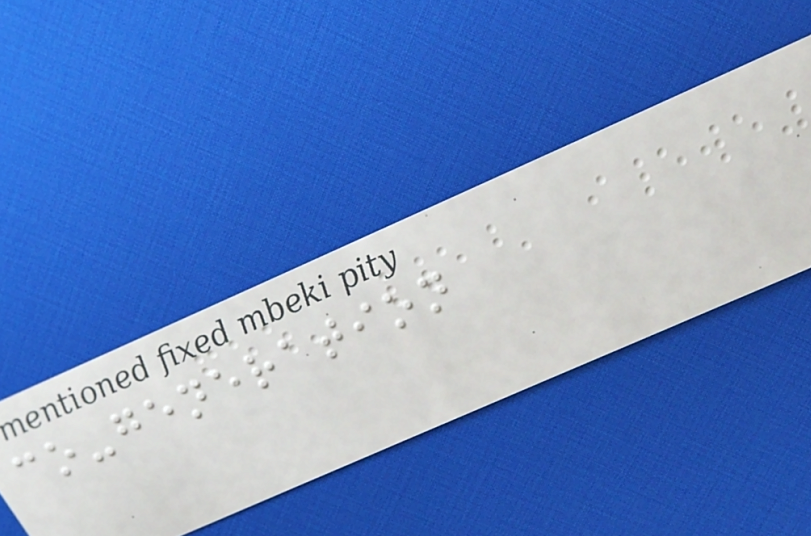co-generation
